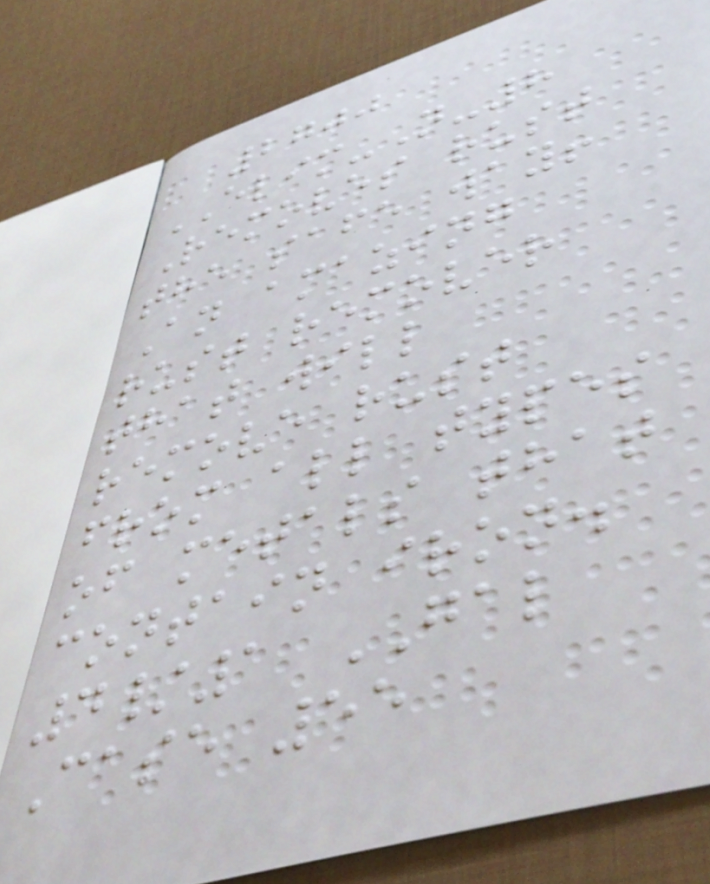2700
ELIM-N-8
Removes rust
the safe way!
An amazing
rust remover
that will
remove rust
from all types
of metals that
contain iron.
4/1 GAL
Case 55
